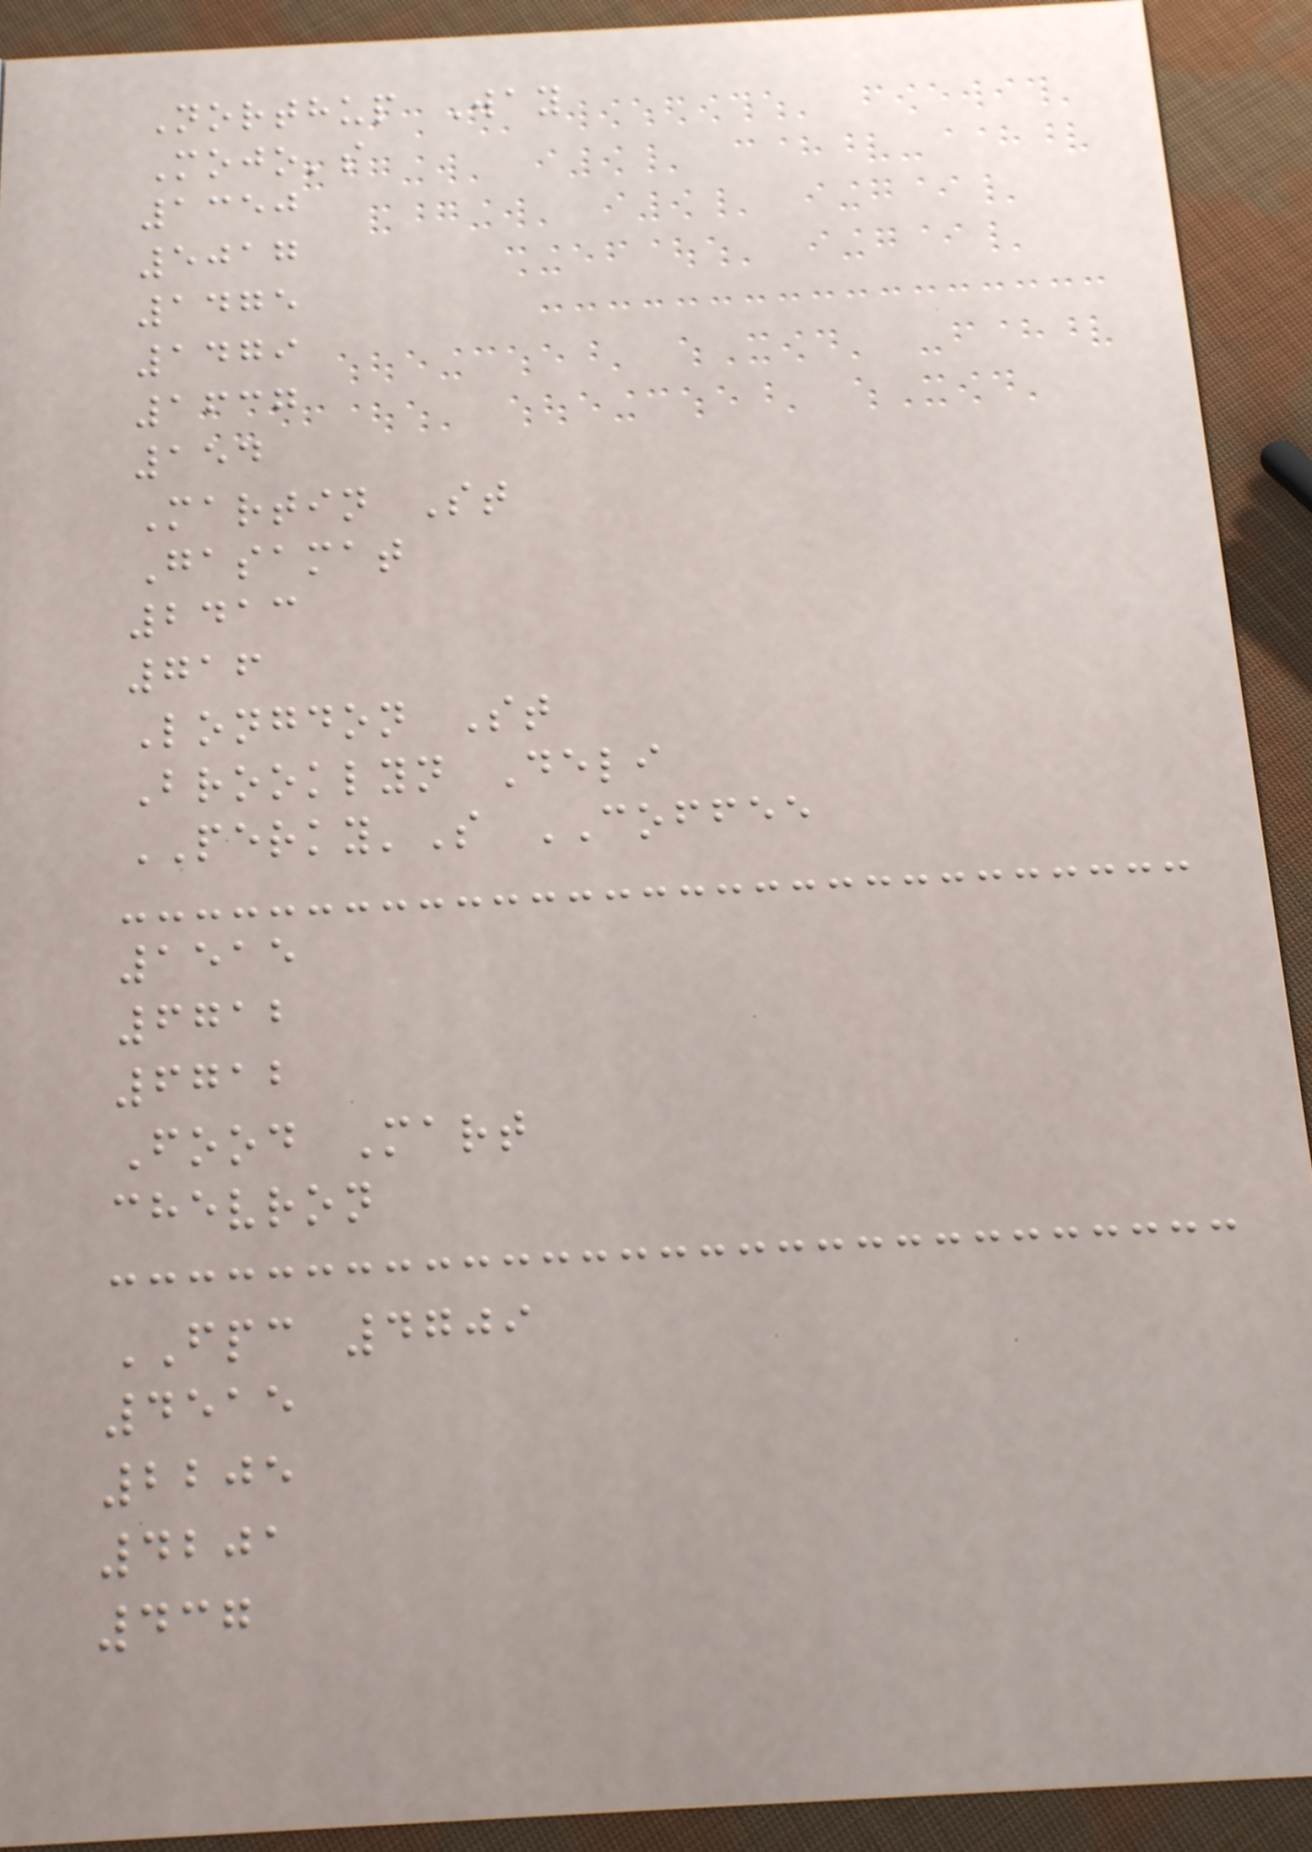Northup Way
Mojo's
1350
5017
1475
1479
1637
154
Martin St
Gasamat
2413
716
Longdon St
Brooklyn Deli
PERKY'S COFFEE
1515
6712
6712
Food Mart
chevron
FPC 4709
4515
2205
4201
437
